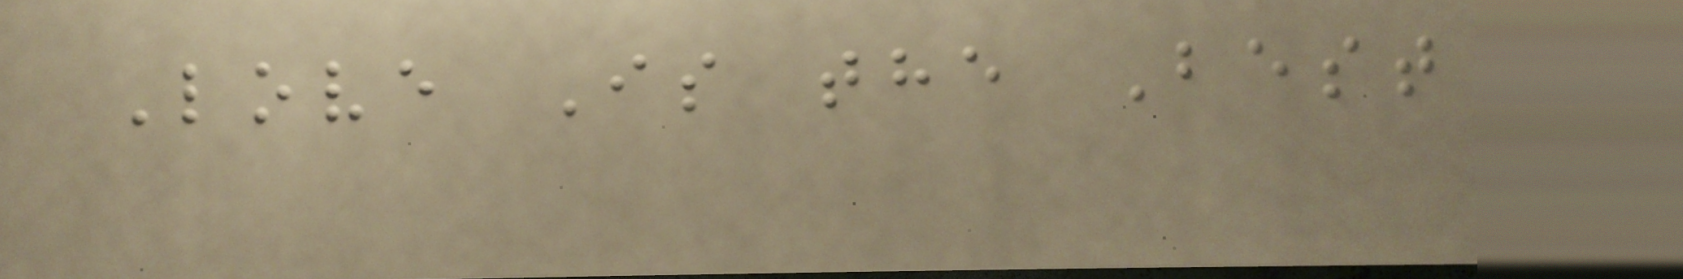Love Is the Best
